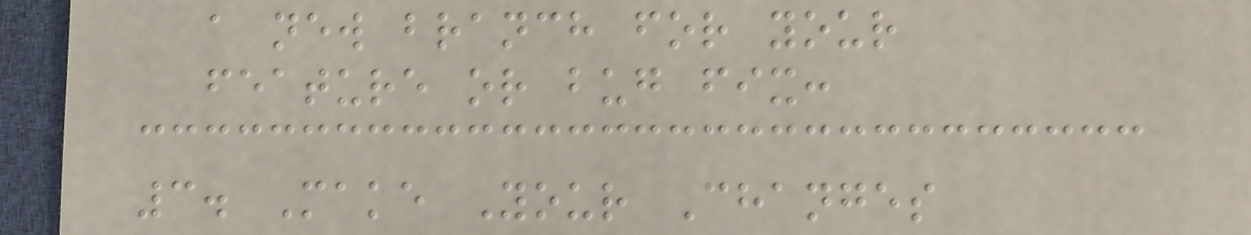a new branch for your
feature or bug fix:
3. Make Your Changes
